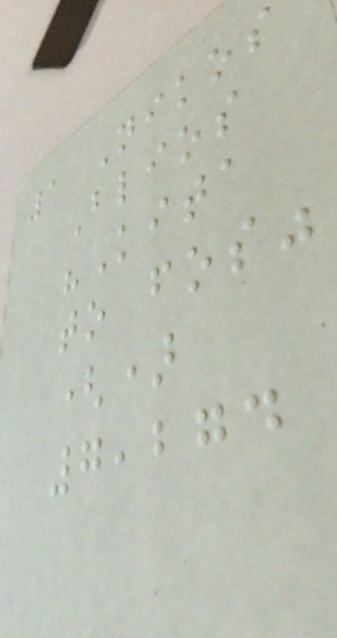1 Nikos
Blios
"Kita
to fos"
()
7,274
